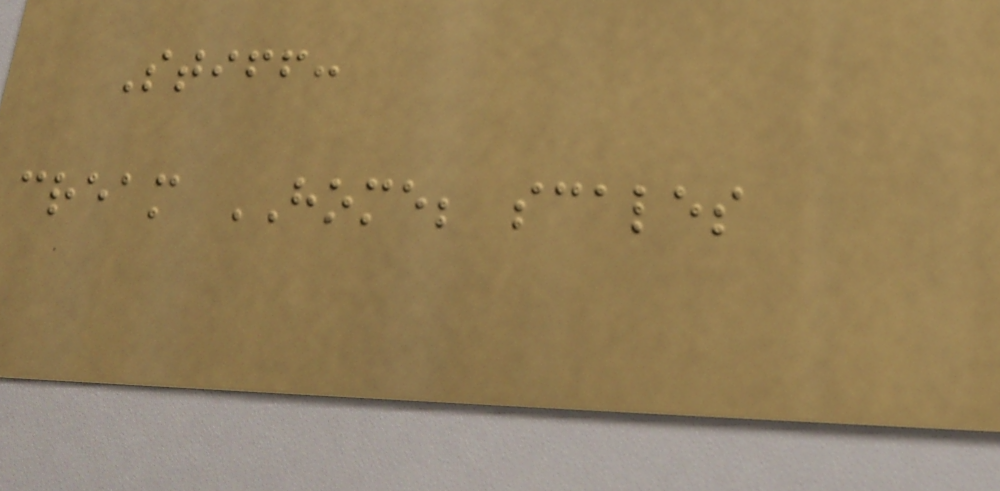Stiff:
cream HOME; scales
